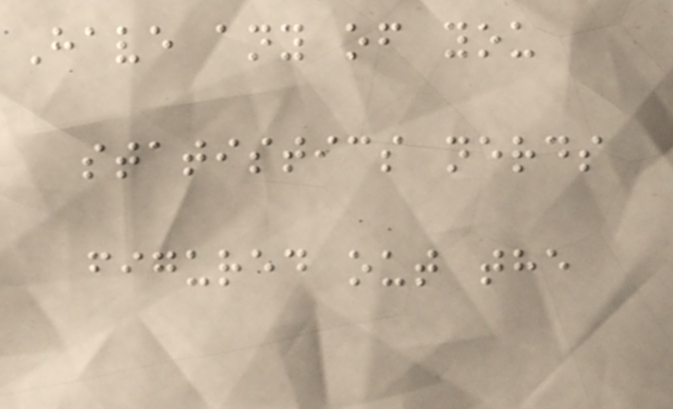Have any of you
statistics nerds
figured out the
